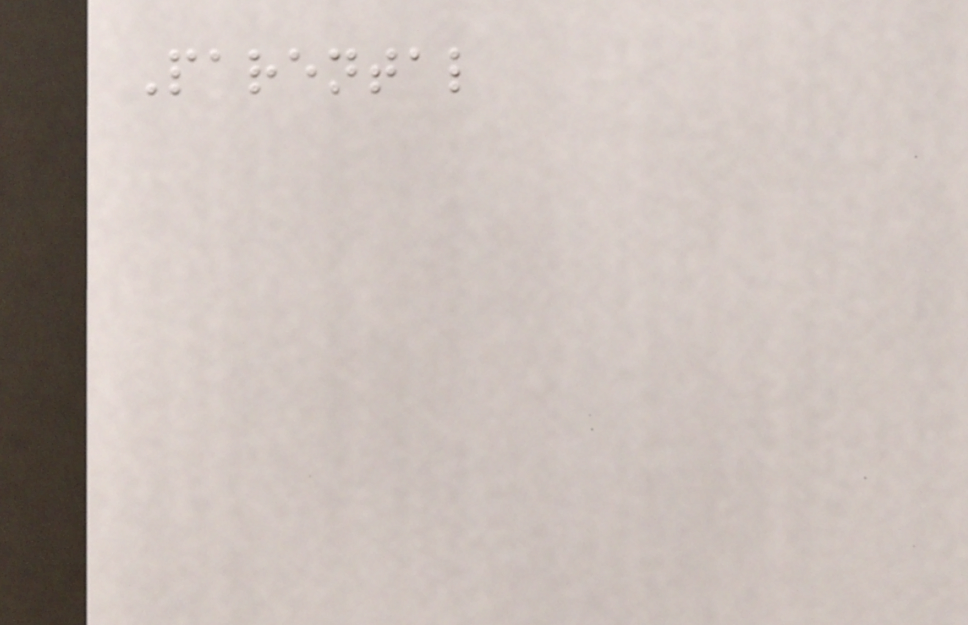Parental
